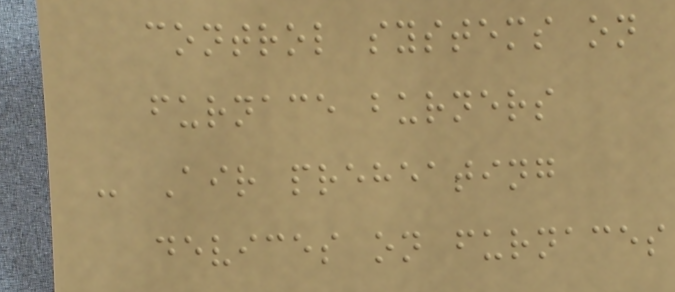control systems on
furnace burners
- Air preheating
devices on furnaces
